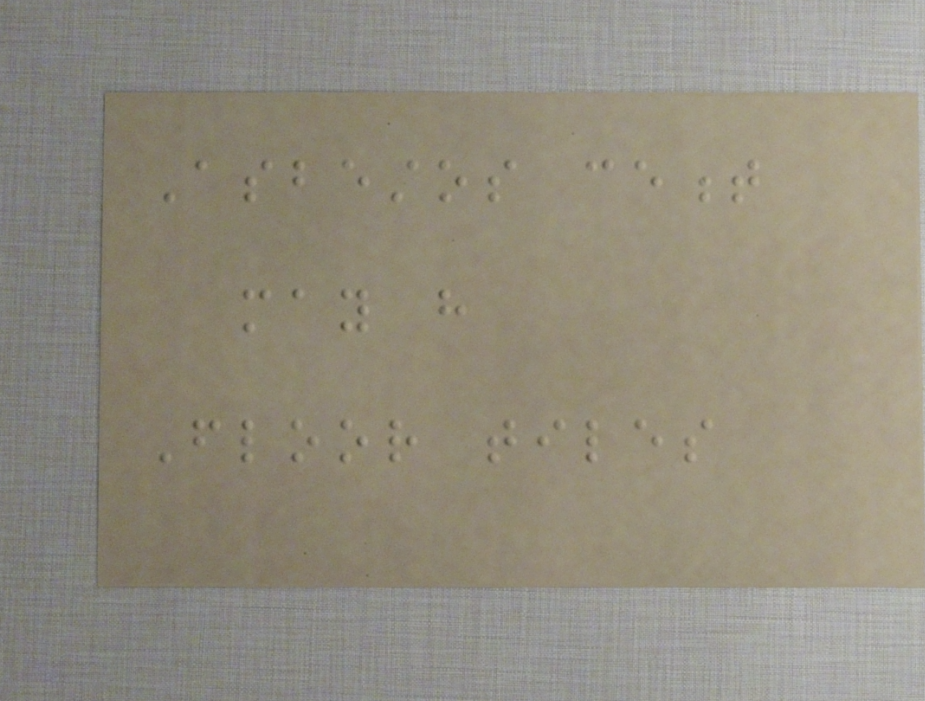Asbestos cement
may have
Floor tiles
